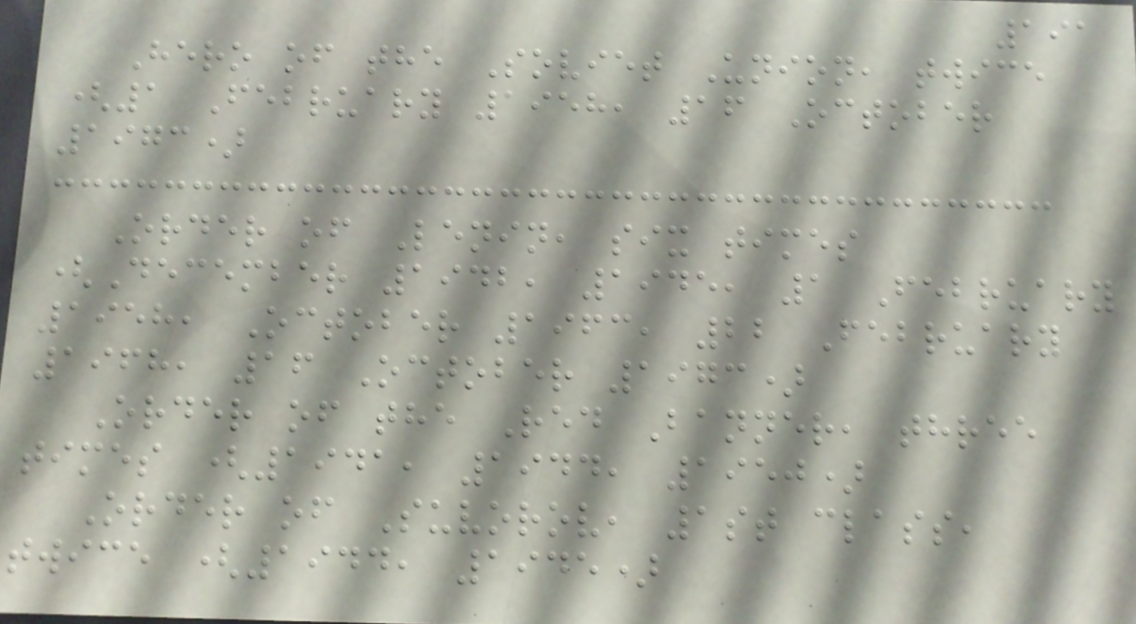191
Hero of the Soviet Union, twice
(1 February 1958, 16 October
1973)
Order of Lenin, six times
(December 1942, 1945, 1 February
1958, October 1963, 22 February
1968, 16 October 1973)
Order of the Red Banner, three
times (1941, 1944, 1950)
Order of Suvorov, 1st class,
twice (1944, 1945)
